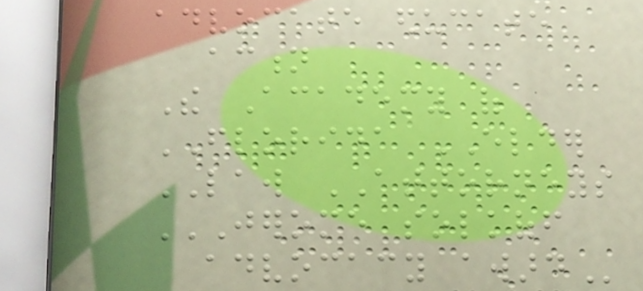advocate educate
action
The Academy of
FLORIDA ELDER
LAW ATTORNEYS
JEROME SOLKOFF
ADVOCACY AWARD
